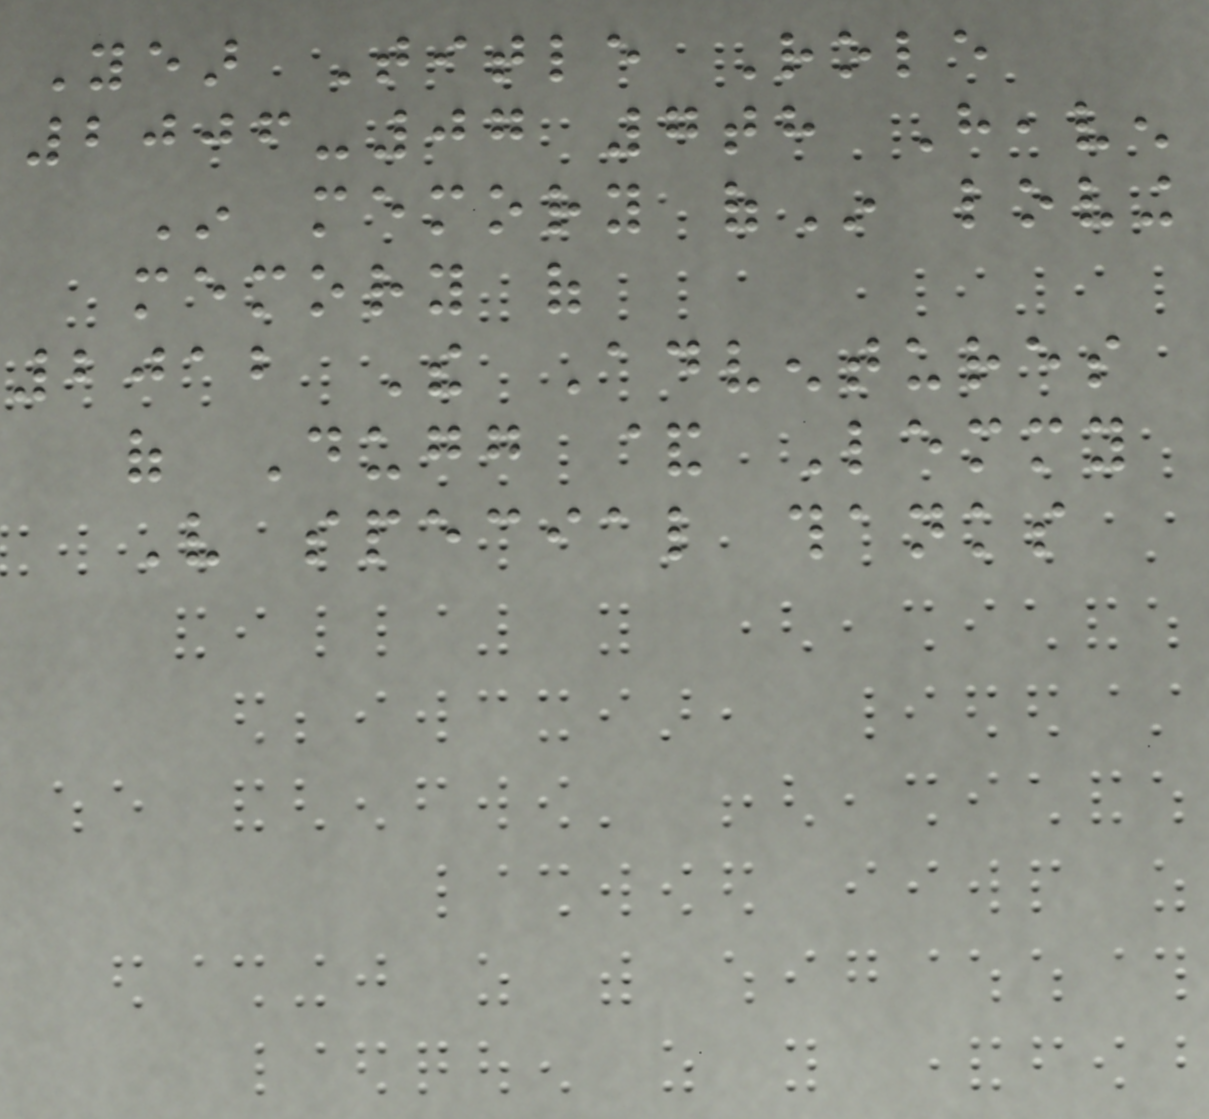Year Title Role
2006-07 7th Heaven
In memory ofIn loving
memory of
2012 The Adventures
of Dugg & Lemmy
Very special thanks
